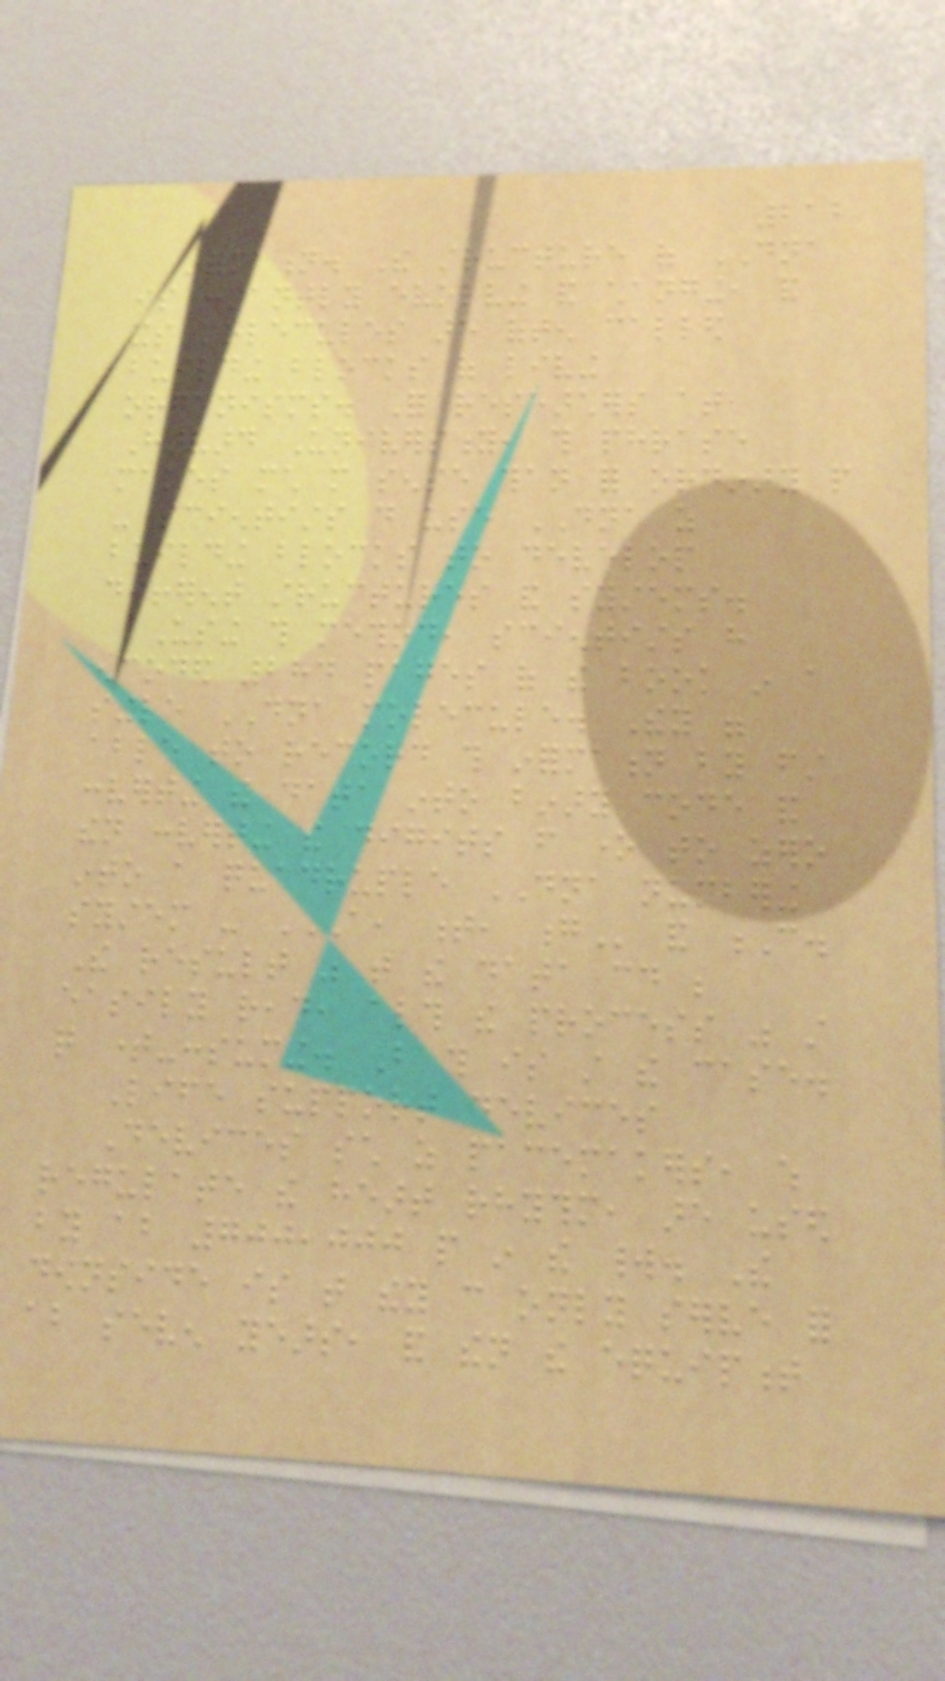212
information. The structure of DNA
is constantly evolving and changing, and
its molecules are often called
building blocks of living
organisms. For researchers at
Harvard University, this phrase
makes much more sense than for ordinary people
- scientists do use DNA as
building blocks to develop
different structures and systems.
Using this method, scientists have
encoded 284 pages of the book in a
single DNA molecule. They were
able to record this information by first
converting the data into binary code and
then converting the digits from one to zero
into a quadruple DNA numbering
system - A, T, G and C.
The result was that the data could be
easily read, although the process was still
quite time-consuming. But this is still the case.
Life support devices
Devices such as pacemakers, which
regulate the heart rhythm, are used
by about 700,000 people in the world. The
downside is that they can only serve for
about seven years, and then the equipment
